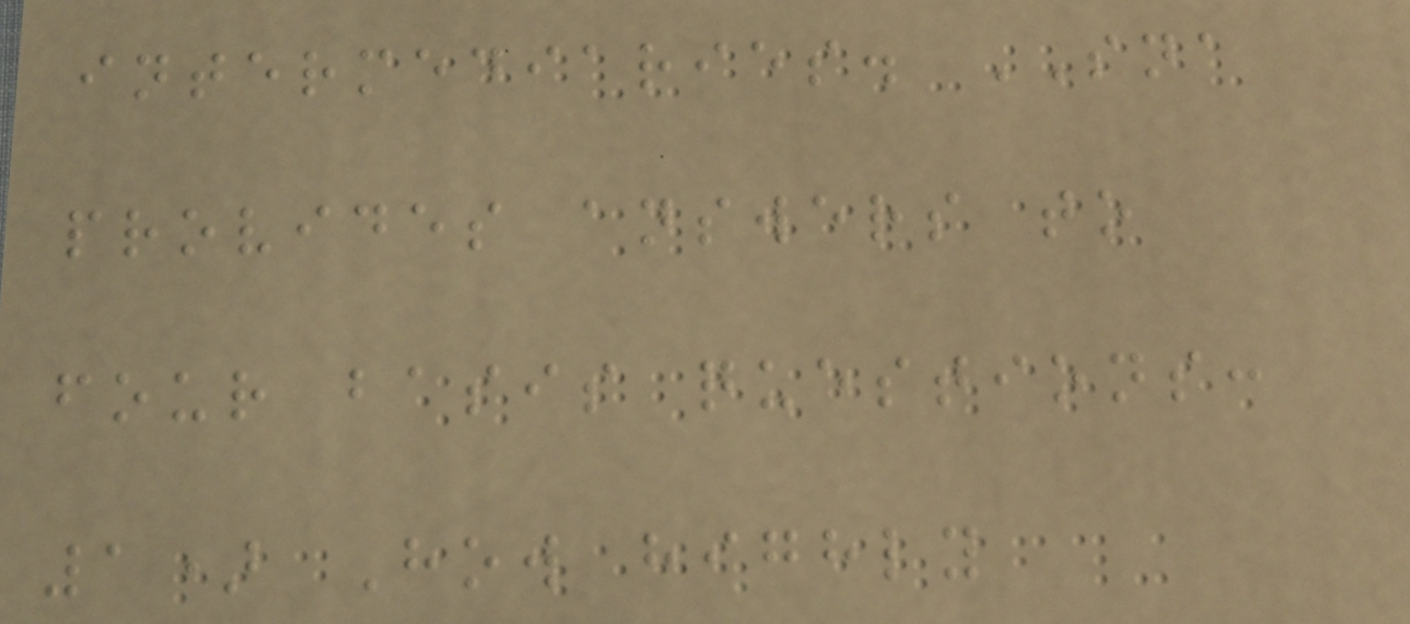intermediaries. SNA
provides answers to
four basis questions:
1) How highly
